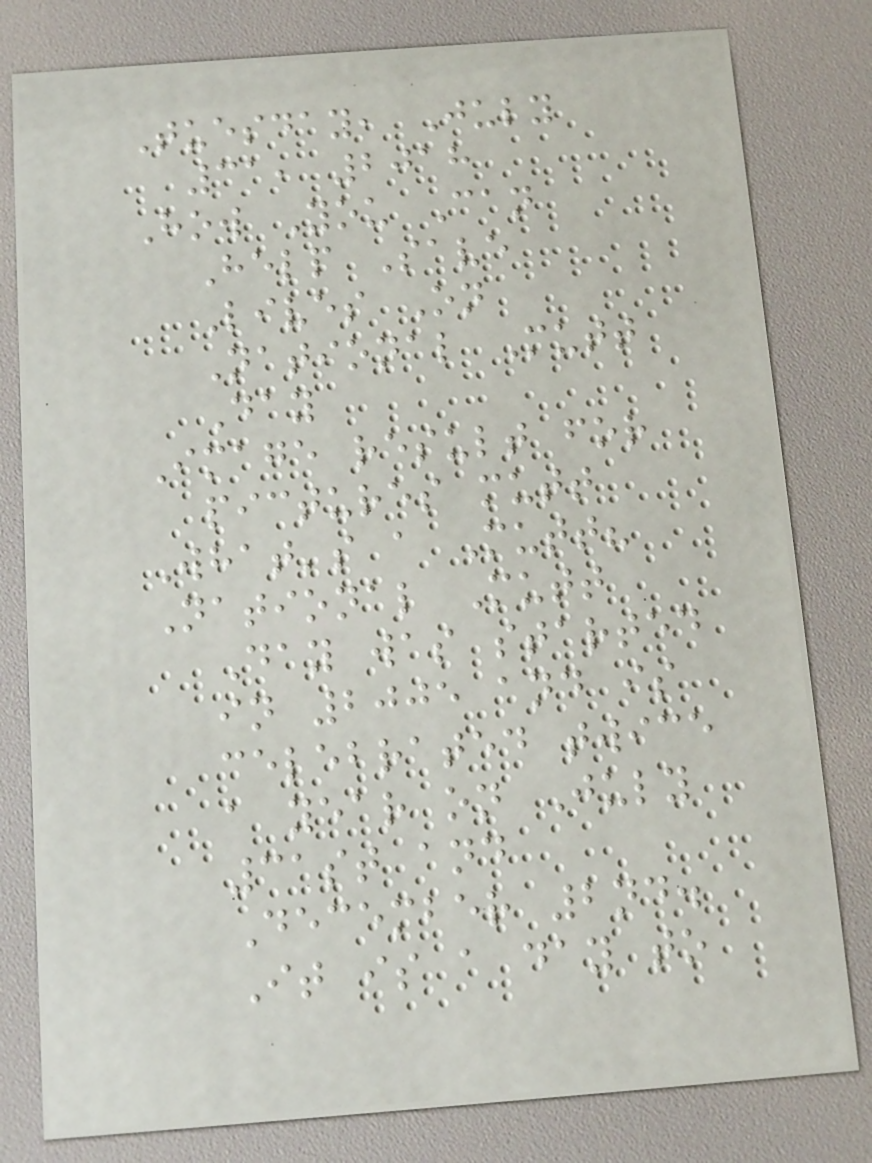Tuesday, July
31, 2018
How You Can
Help Save
Lives On
National Mutt
Day
Image result for
pictures mutt
What's a Mutt?
National Mutt
Day was started
in 2005 and is
celebrated twice
a year on July
31st and
December 2nd.
It is a day to
